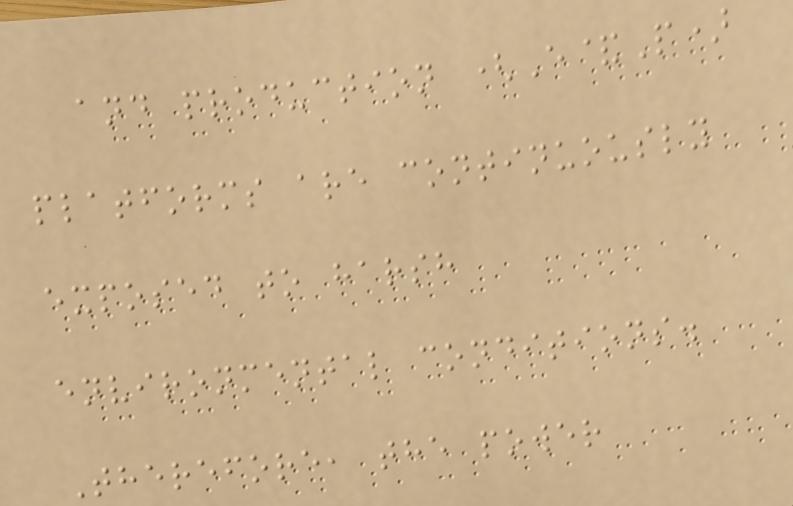and production (E&P)
platforms are continuously
exposed to harsh
environmental conditions.
Therefore, the power
